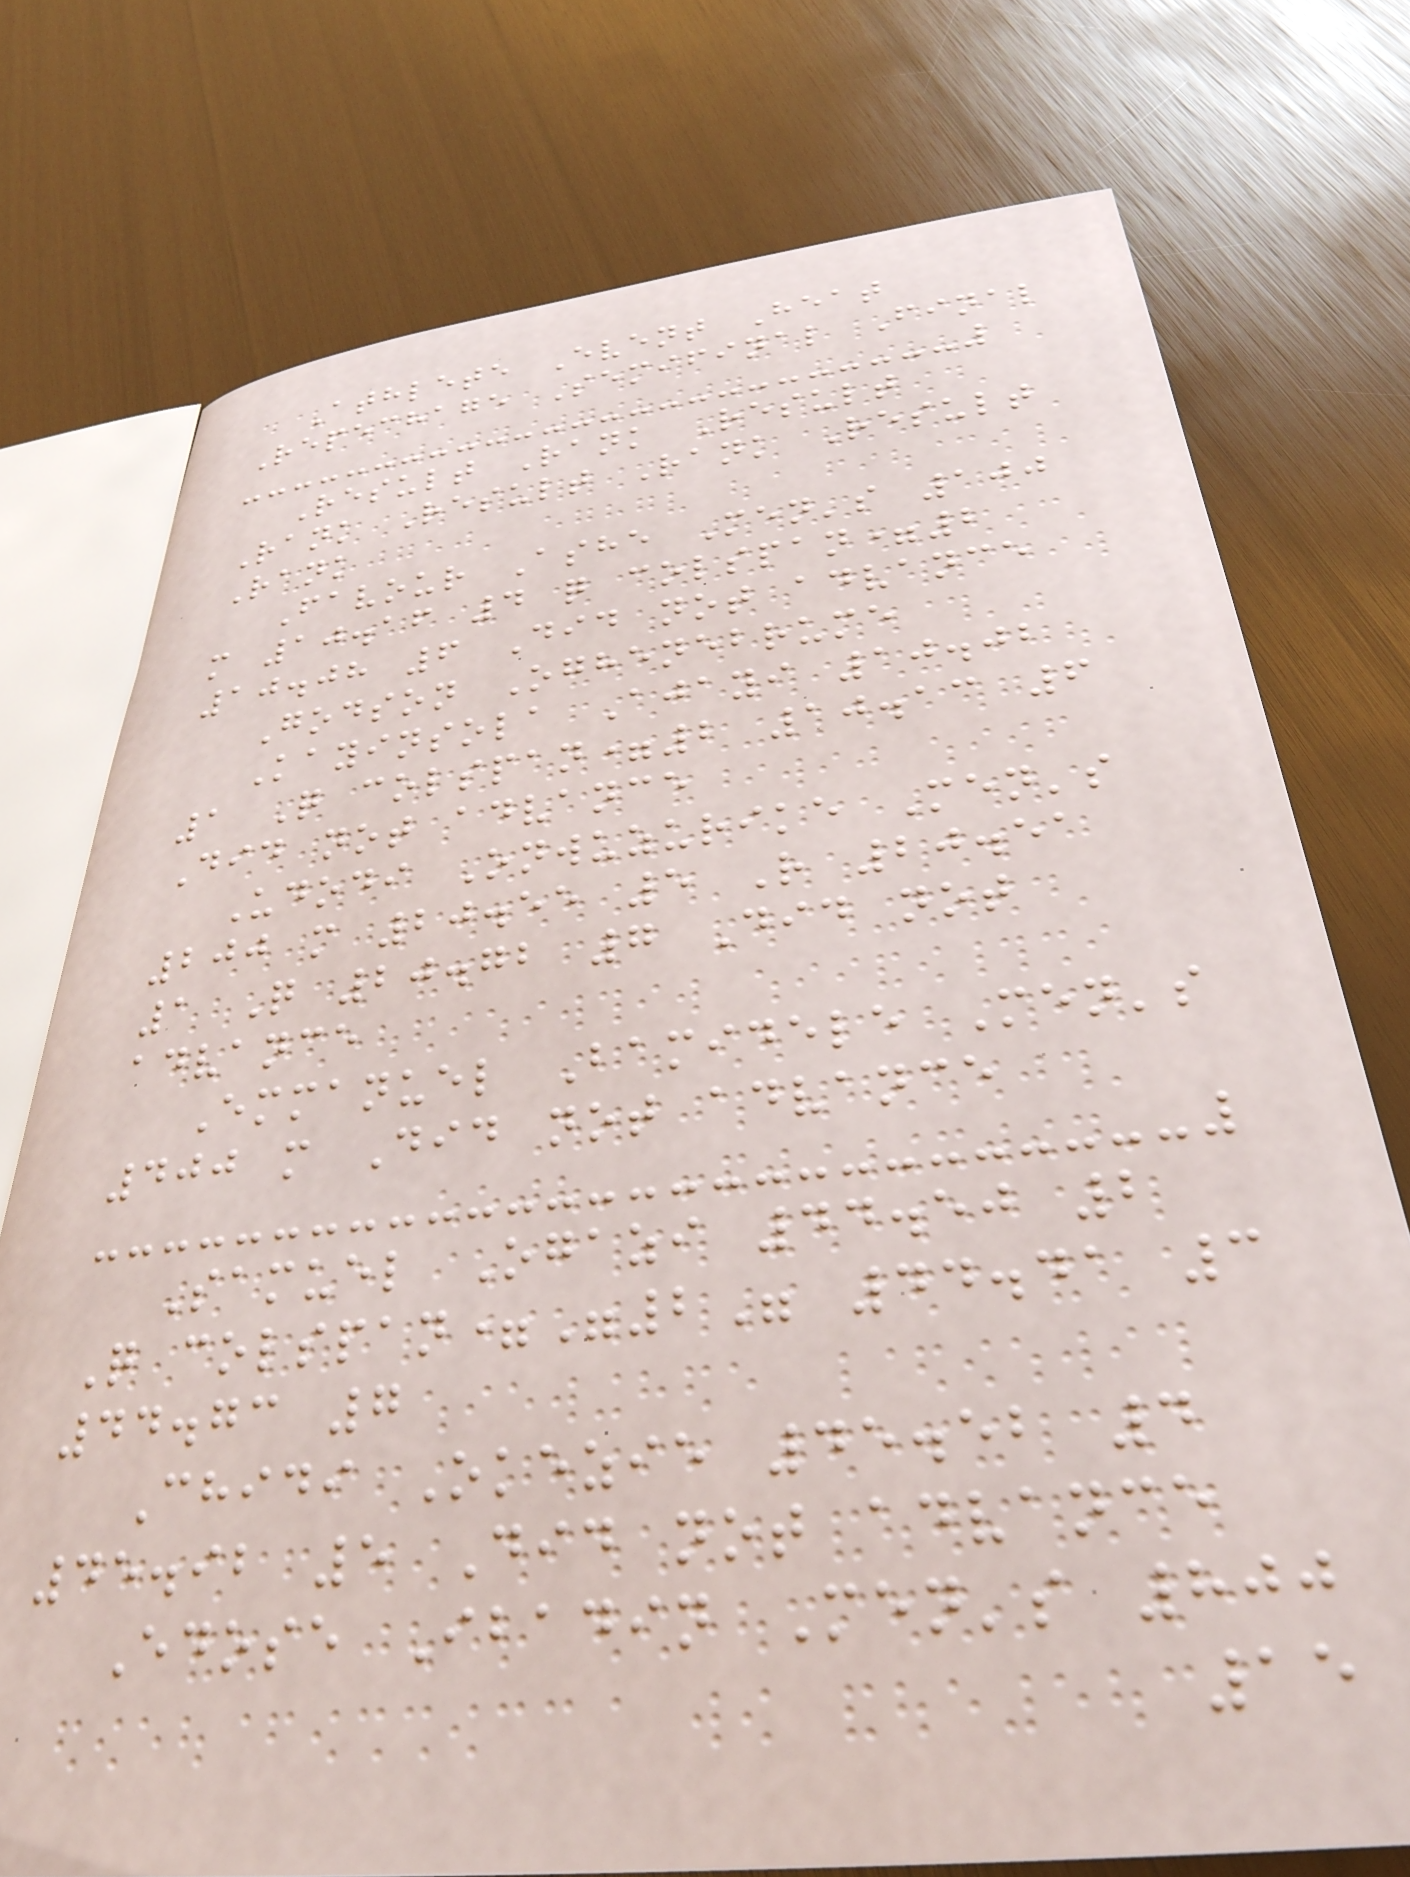Athlete Event Heat
Repechage Semifinal Final
Result Rank Result
Rank Result Rank Result
Rank
Favour Ashe Men's 100
m 10.16 4 q colspan=2
10.08 6 Did not advance
Godson Oghenebrume
Kayinsola Ajayi 10.02
1 Q colspan=2 10.13 6
Did not advance
Udodi Onwuzurike Men's
200 m 20.55 5 R 20.51
1 Q 20.72 7 Did not
advance
Emmanuel Bamidele Men's
400 m Did not advance
Samuel Ogazi 44.50 2
Q colspan="2" 44.41 3
44.73 7
Chidi Okezie 45.52 4
45.92 5 Did not advance
Edose Ibadin Men's 800
15
